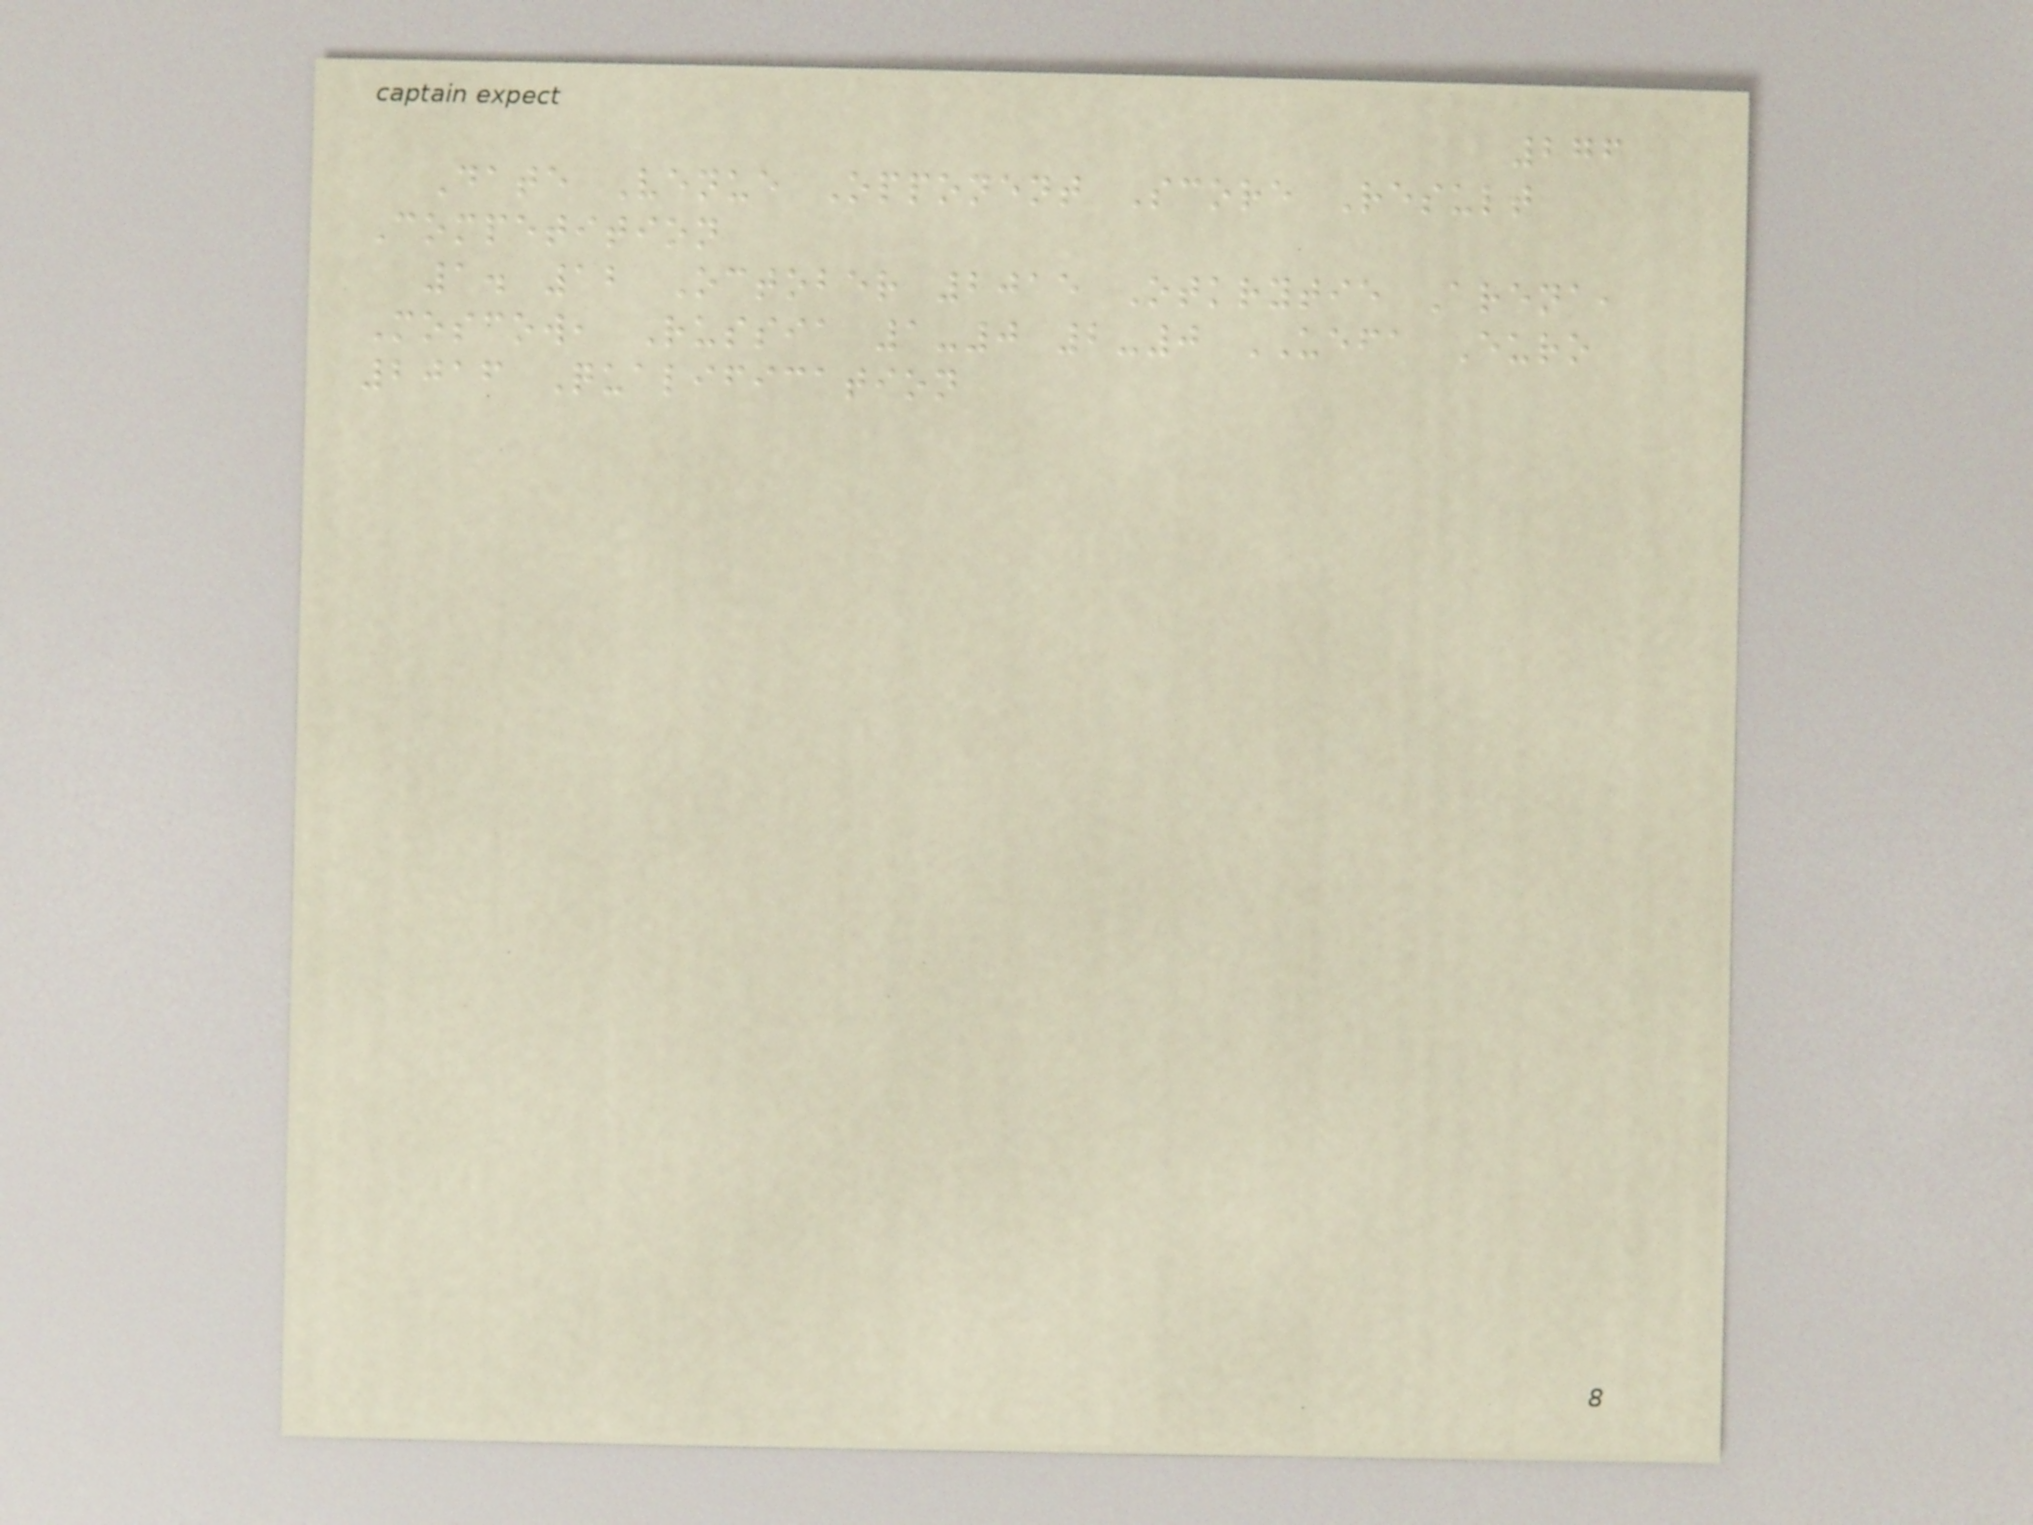276
Date Venue Opponent Score Result
Competition
1. 12 October 2015 Otkrytie Arena,
Moscow, Russia 1-0 2-0 UEFA Euro
2016 Qualification
